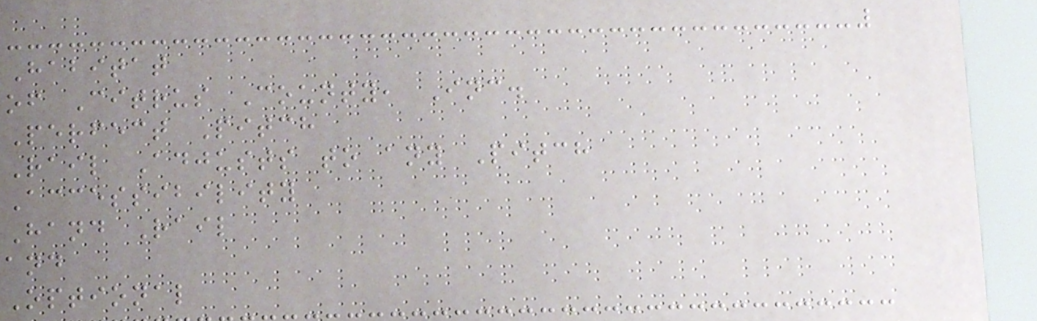Habitat
of Citrus County, Inc.
Perfect Pitch
Rail Adjusts to any Pitch
Accessibility
Hand Rail
and
Optional
